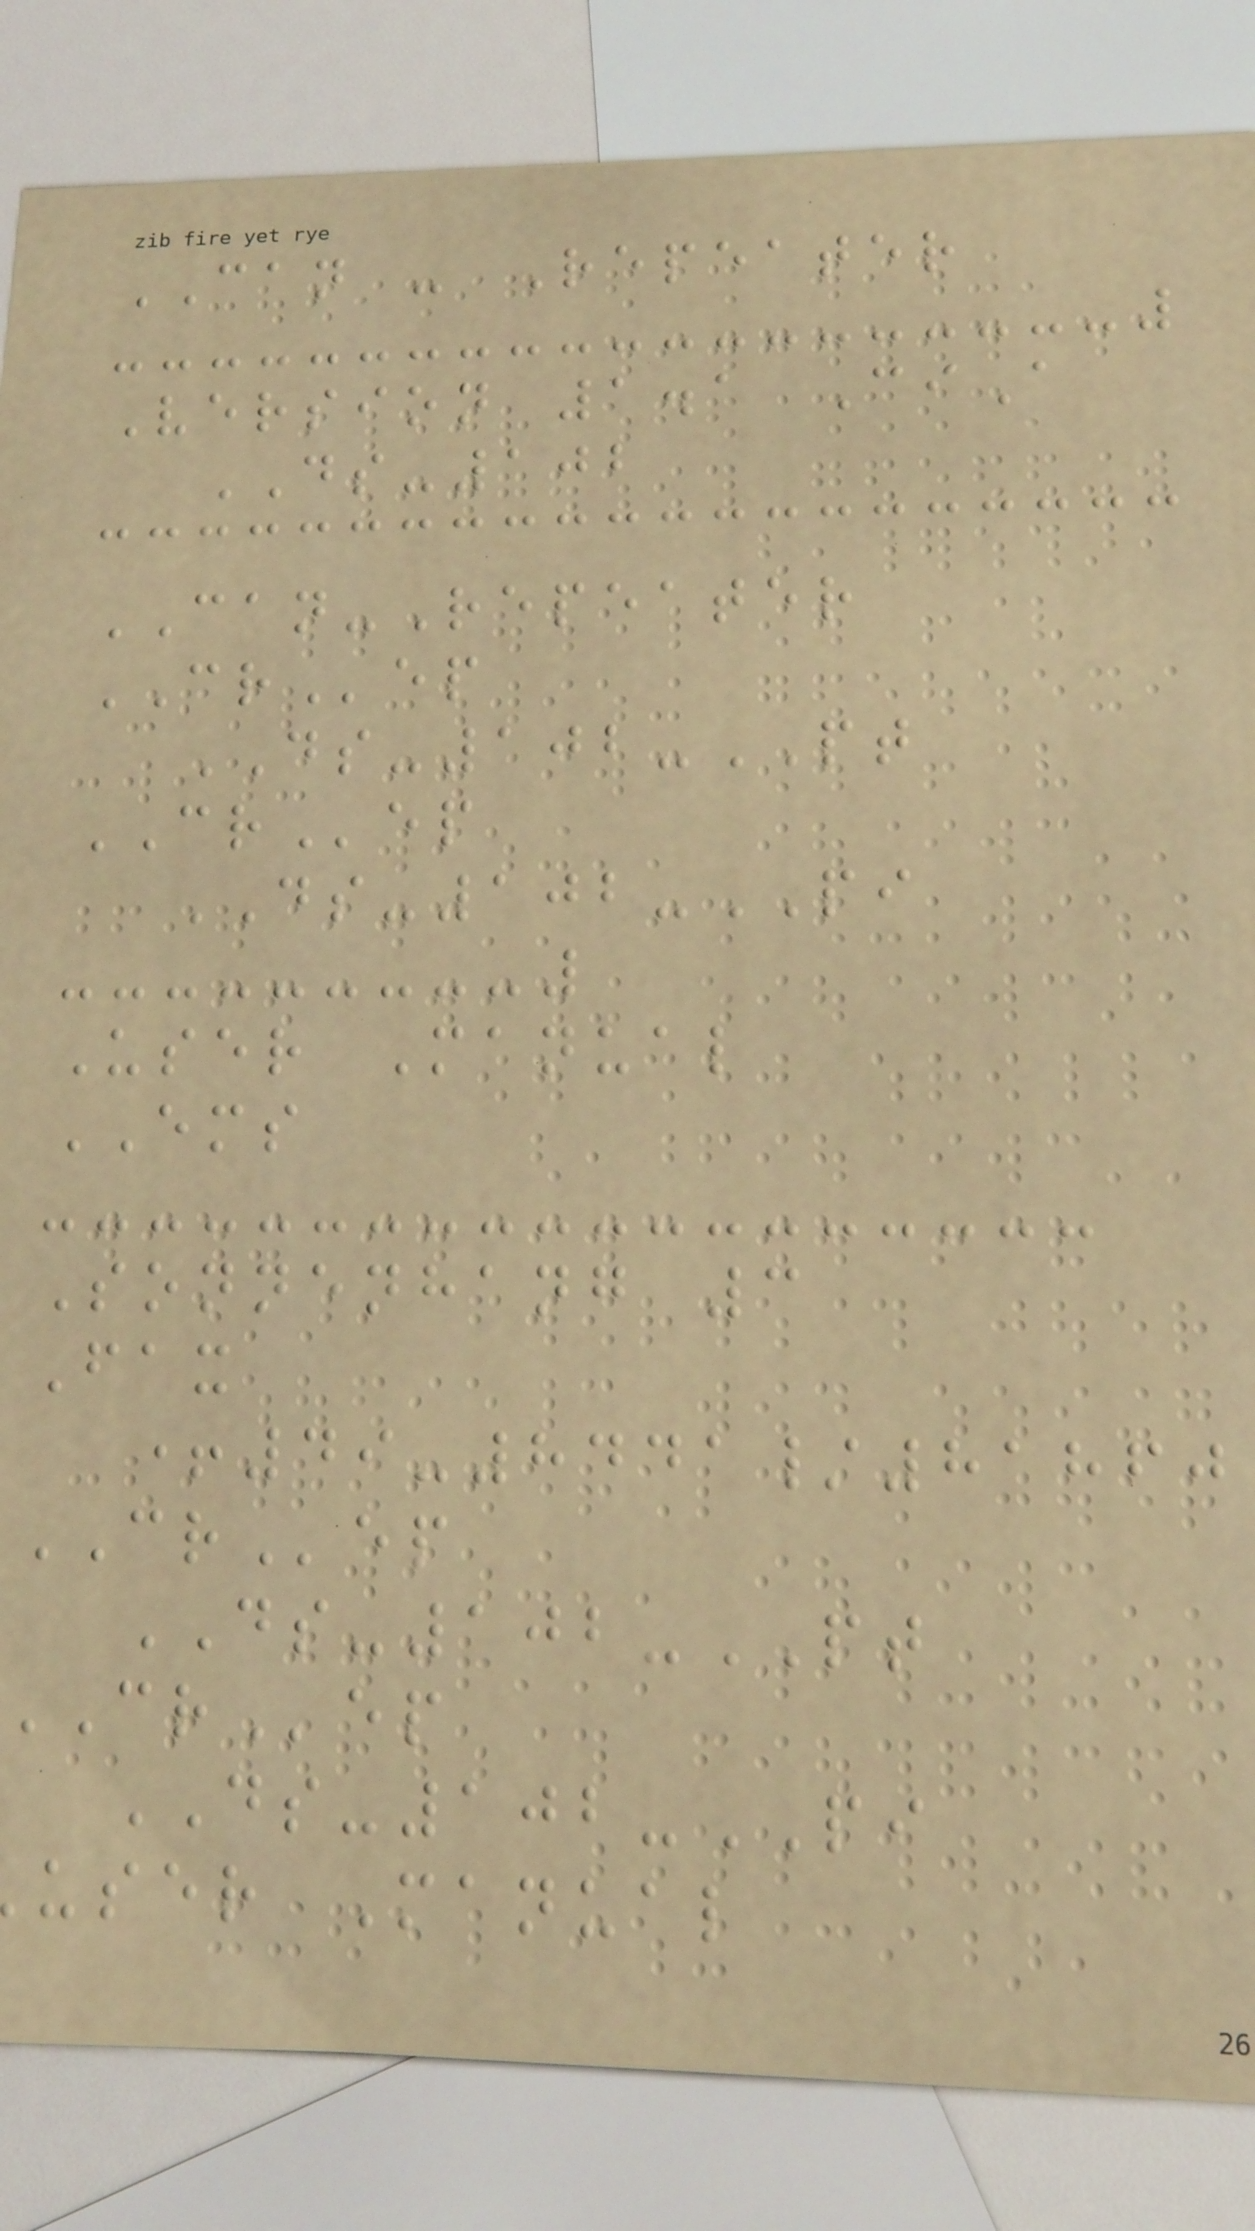CAN - Repeater
Version 1.1 CiA
DS-102
CAN-Repeater
CRep
DS-102-PT
CRep
DS-102-PI
User Manual
EMS
Sonnenhang 3
Fax
+49-8441/81860
CRep
DS-102-PT
CRep
DS-102-PI
user Manual
